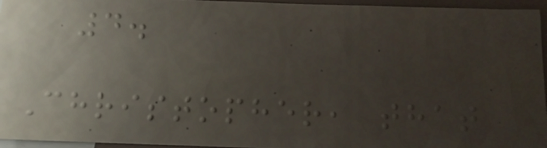4.
Christopher, that
